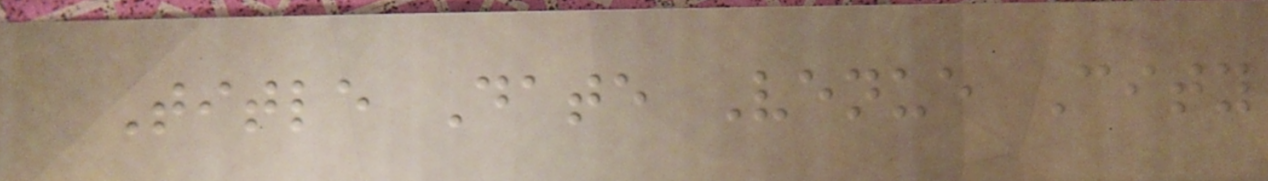Title Date Venue City
